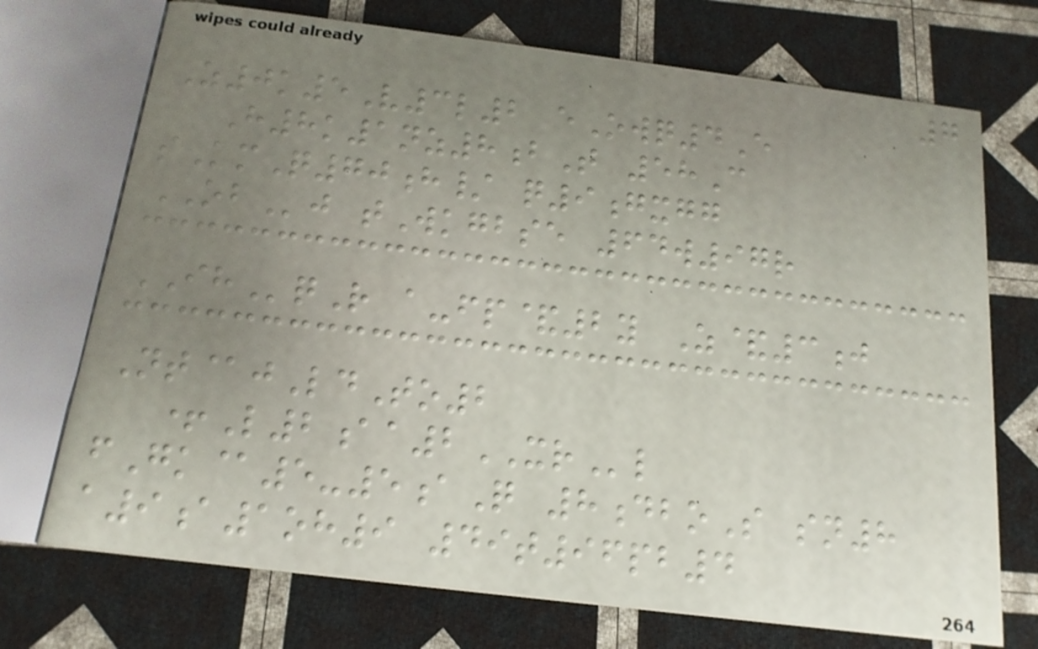7
Z0k5V3l2 eOwq4E
H8k1nz8bT 58C
sKmQ70h/ q9gxgg
OBj tWkgbse 64w97r
IHqR a-fp&2y Z&3j
Nt@jLdTo2
+L2aa2XRl
fGk@5-5aQ 8dboS sn8
a9a1oh9 49t96pb4
